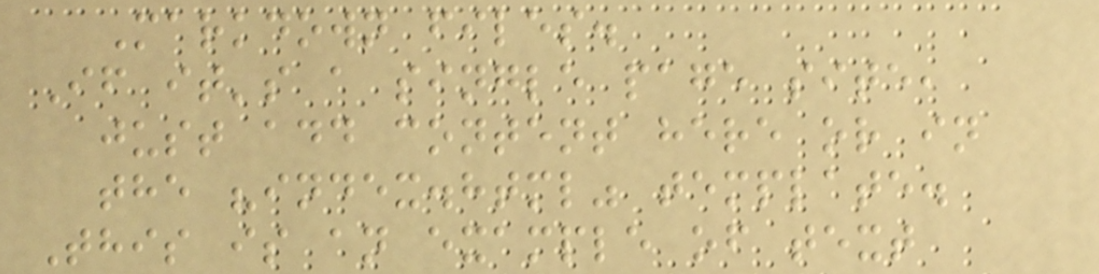Markdown files.
If it's a single page site,
just add content here or in
the "index.html" template.
This is an example of text
